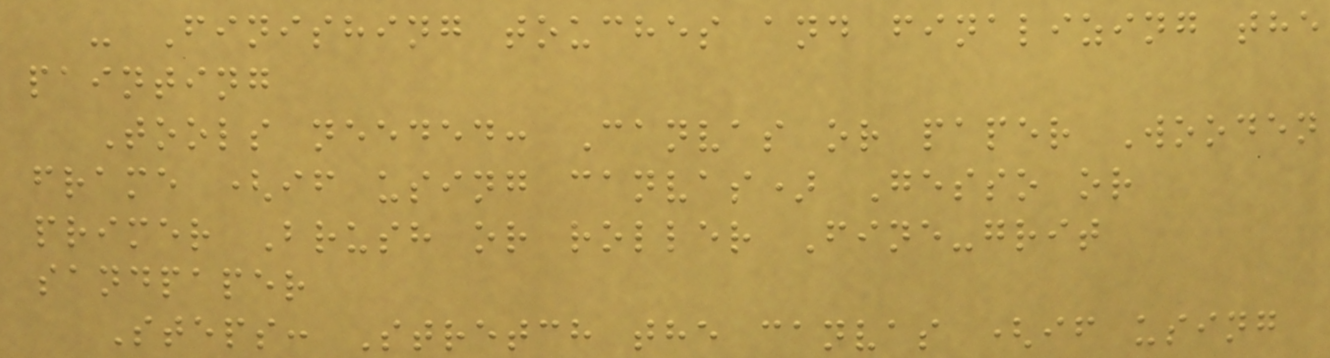- Finishing touches and finalizing the
painting
Tools needed: Canvas or paper Wooden
frame (if using canvas) Gesso or
primer Brush or roller Fine-grit
sandpaper
Steps: Stretch the canvas (if using
